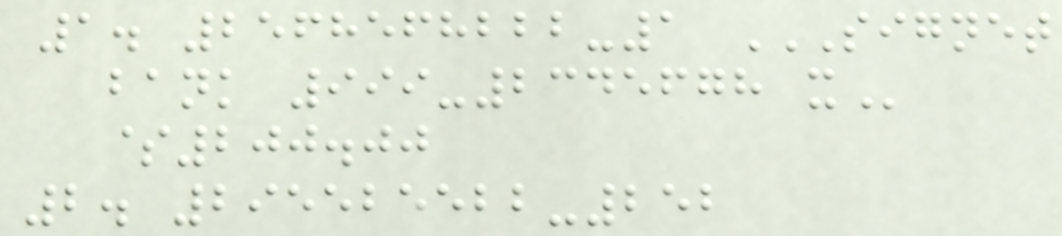1. 2568568222-1 SIGNET
BANK 999-2345678 X
$200.00
2. 295525522-252
